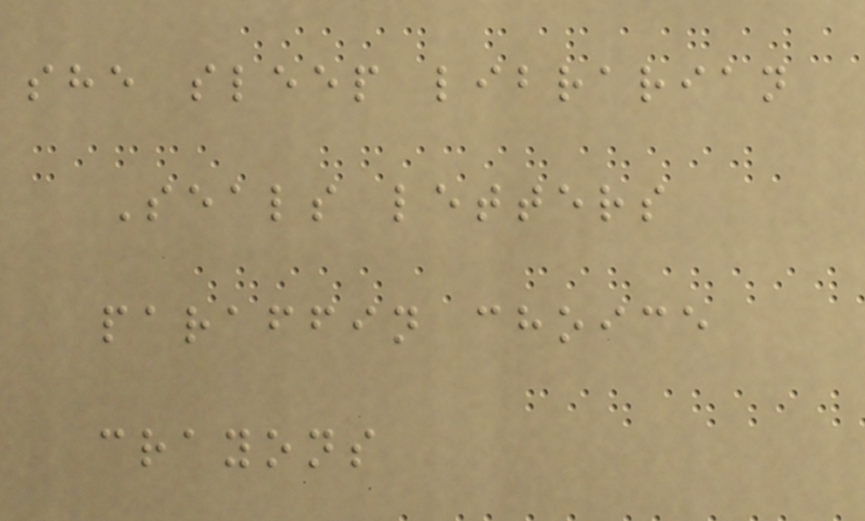she sleep librarian
Seals letters
paraffin choice
crayons
